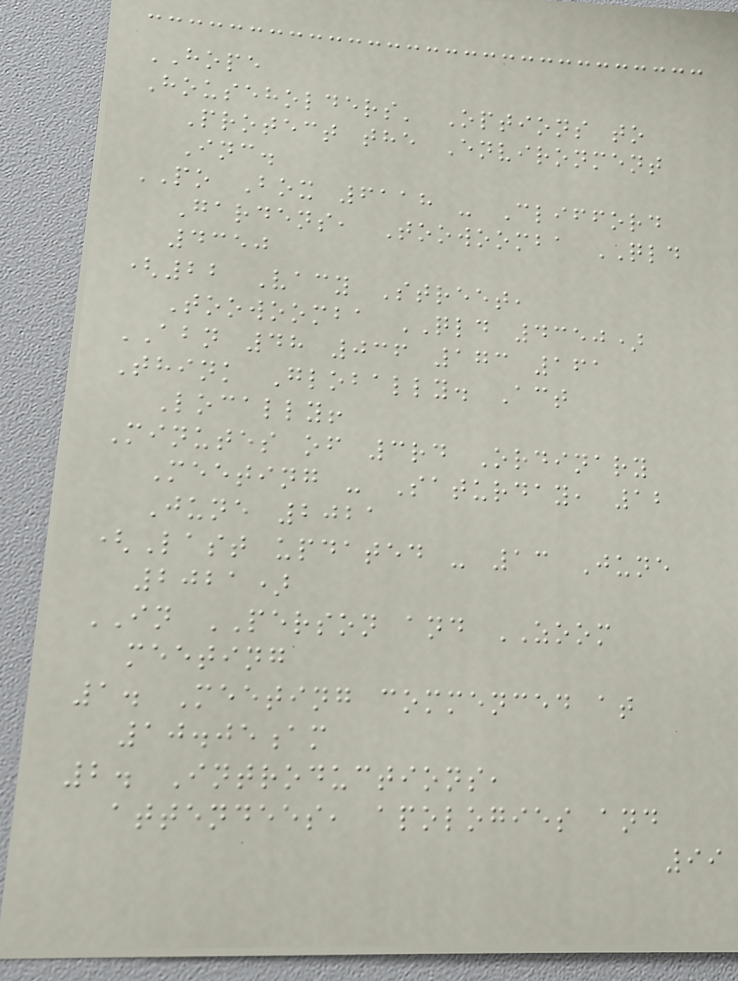HOPE
Householders' Options to
Protect the Environment
Inc.
PO Box 6118 - Clifford
Gardens, Toowoomba QLD
4350
(22 Vacy Street,
Toowoomba QLD 4350)
ABN 48 036 173 161
Think Globally. Act
Locally!
Minutes of 3rd Ordinary
Meeting - Saturday, 12
June 2021
(Last updated - 13 June
2021)
IN PERSON and ZOOM
meeting
1. Meeting commenced at
10.05am
2. Introductions,
attendees, apologies and
99
